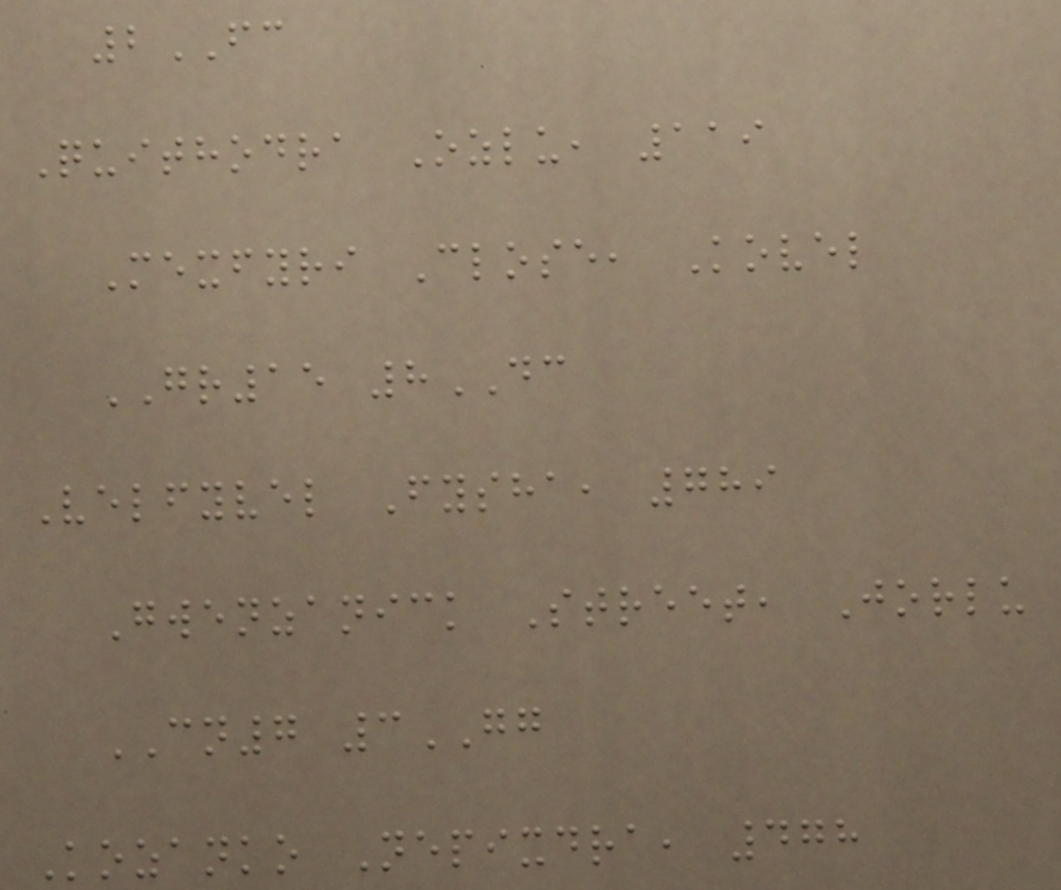2FC
Quithodra Ozlu, 119
Mexfyri Close, Kovel
GR15 8DC
Velfyvel Fysha, 789
Gwenzanick Street, Jorlu
CN7 3GG
Kozanko Nepixdra, 478
